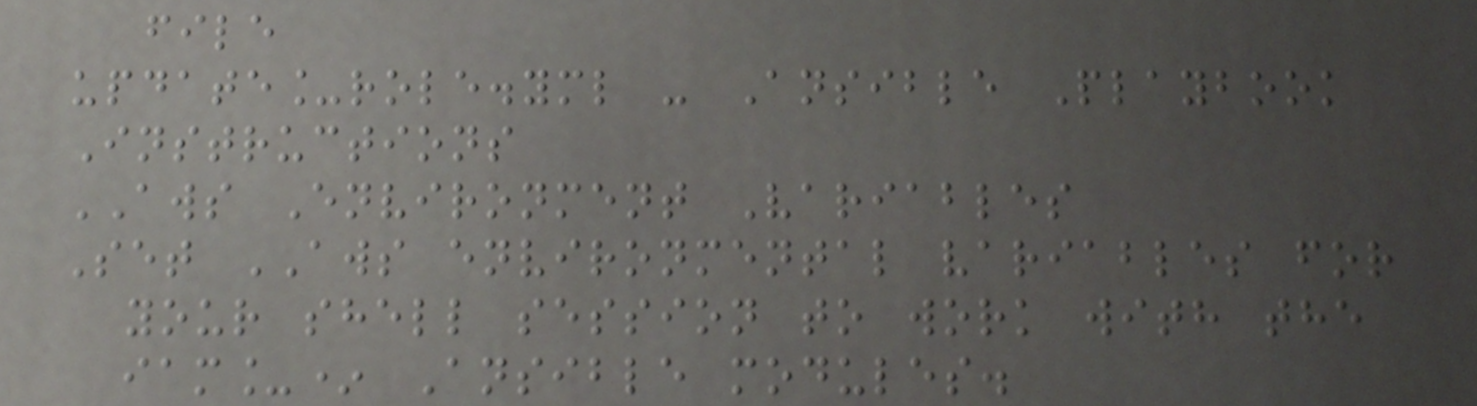file
update_role.yml - Ansible Playbook
Instructions
AWS Environment Variables
Set AWS environmental variables for
your shell session to work with the
iam_* Ansible modules.
